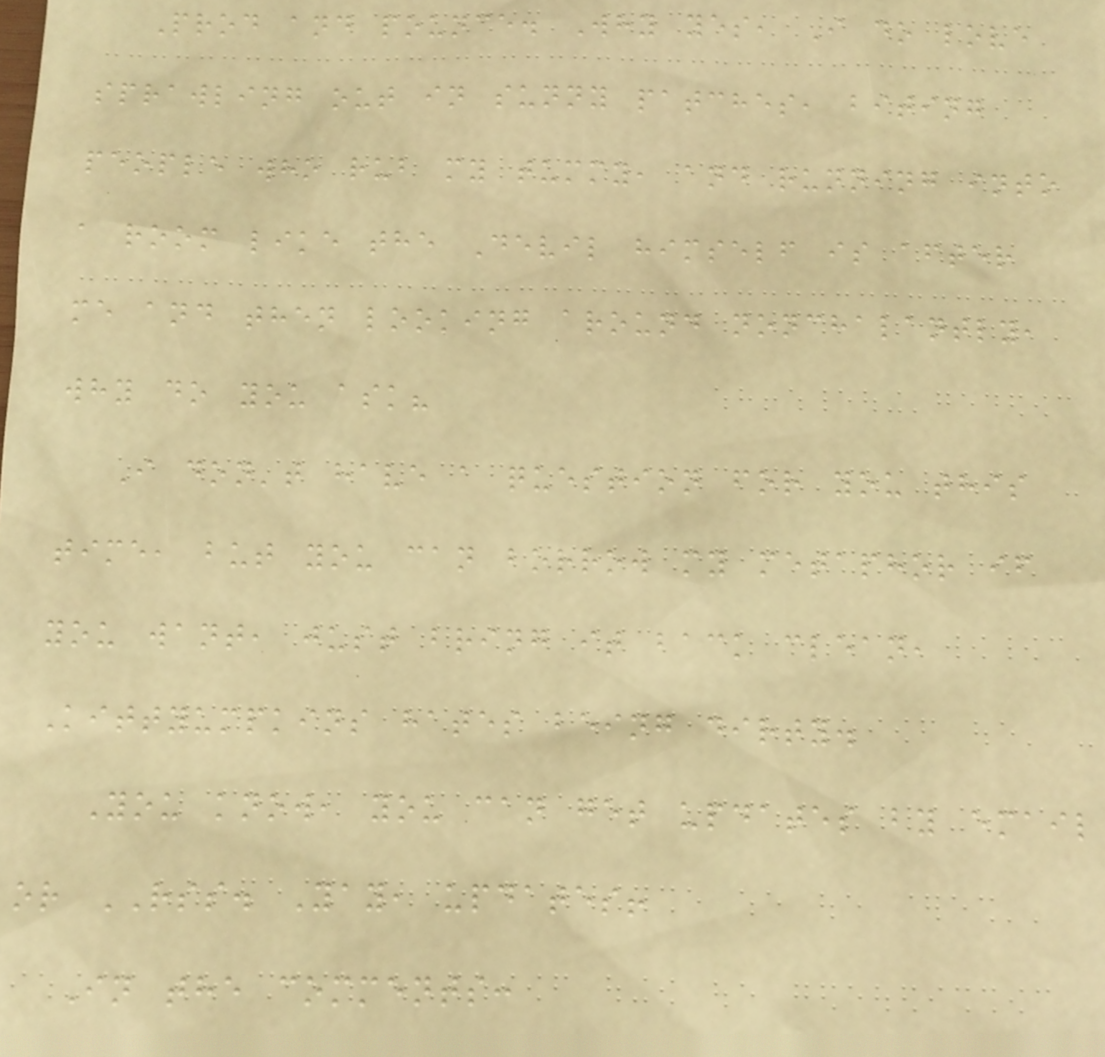Prod and pounce. Why yes, I do love
sprawling out in sunny patches, biting
people who rub my tummy, and running into
a room like the Devil himself is after
me and then looking around nonchalantly,
why do you ask?
I don't have a question for you this
time, but you can borrow my metaphor if
you want, just bring it back clean,
Kittyumpkins hates being dirty.
You know, you can get updates by email
or RSS. Yay, updates!
In the comments:
